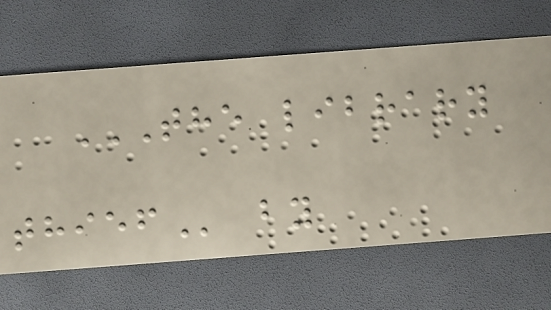THE LIBRARY
THIEF by
